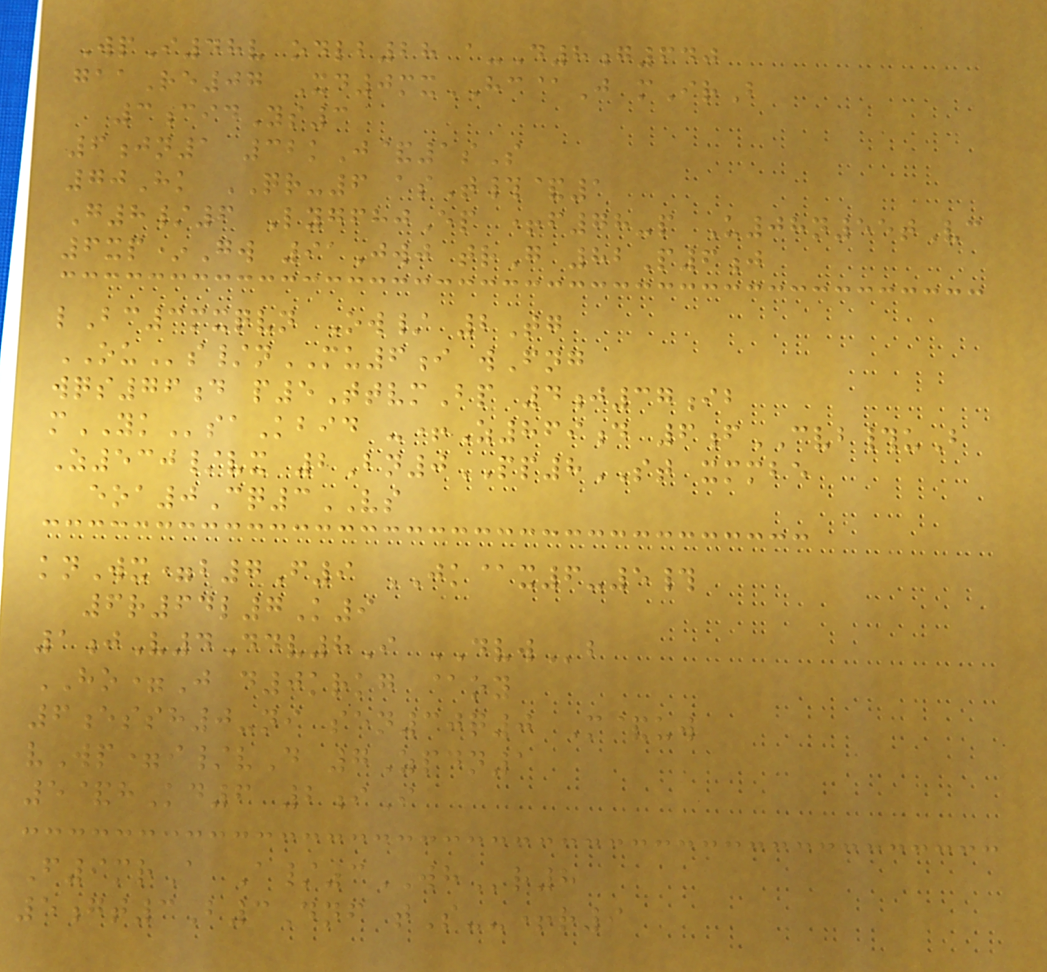WpI48v odlb28 a-D8g640
gaaRe07 Xd0mxHC@J mIrB
3cidYs3
6jn1 32kJ&1sS
70Hk QR-6 asT#&1
G8/6 LygfhjEp +f78-p U08n55tVc
6xp*Gw 91Jwj trG 82P6j
lBc3mxqvn Ow/ 2Tg
OUs/nMU6i wFng
wqs76d p5TtvmBp 4j37ib
mYKsaKbid -+Z869d 6fCVB#uB
Z530/vx 2Bn0PP8ST xmmbe
eoa0Cq3VS
knWx=b7F9 JK@x6-5#
6r64l7K9
1jV4Ddv8I DVWb
HO=J d0krkg @oy
6essh0-ni sen30q0 M&uw
vWp=i/vD 7Zpdn1
5&hKd6 2iI
F9mrA A/3WHr8
5gt3B3Dnf tS--+r9
